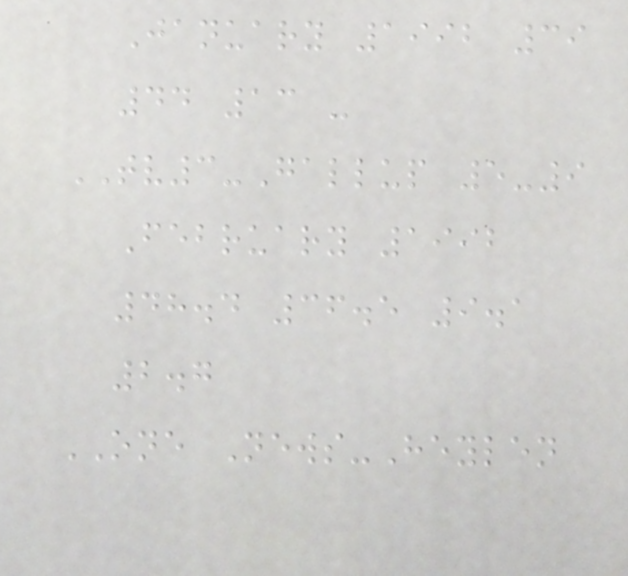January 1992 39
44 13 -
TV3-Gallup 5-9
February 1992
48.4 36.5 9.1
2.7
ONE News-Heylen
